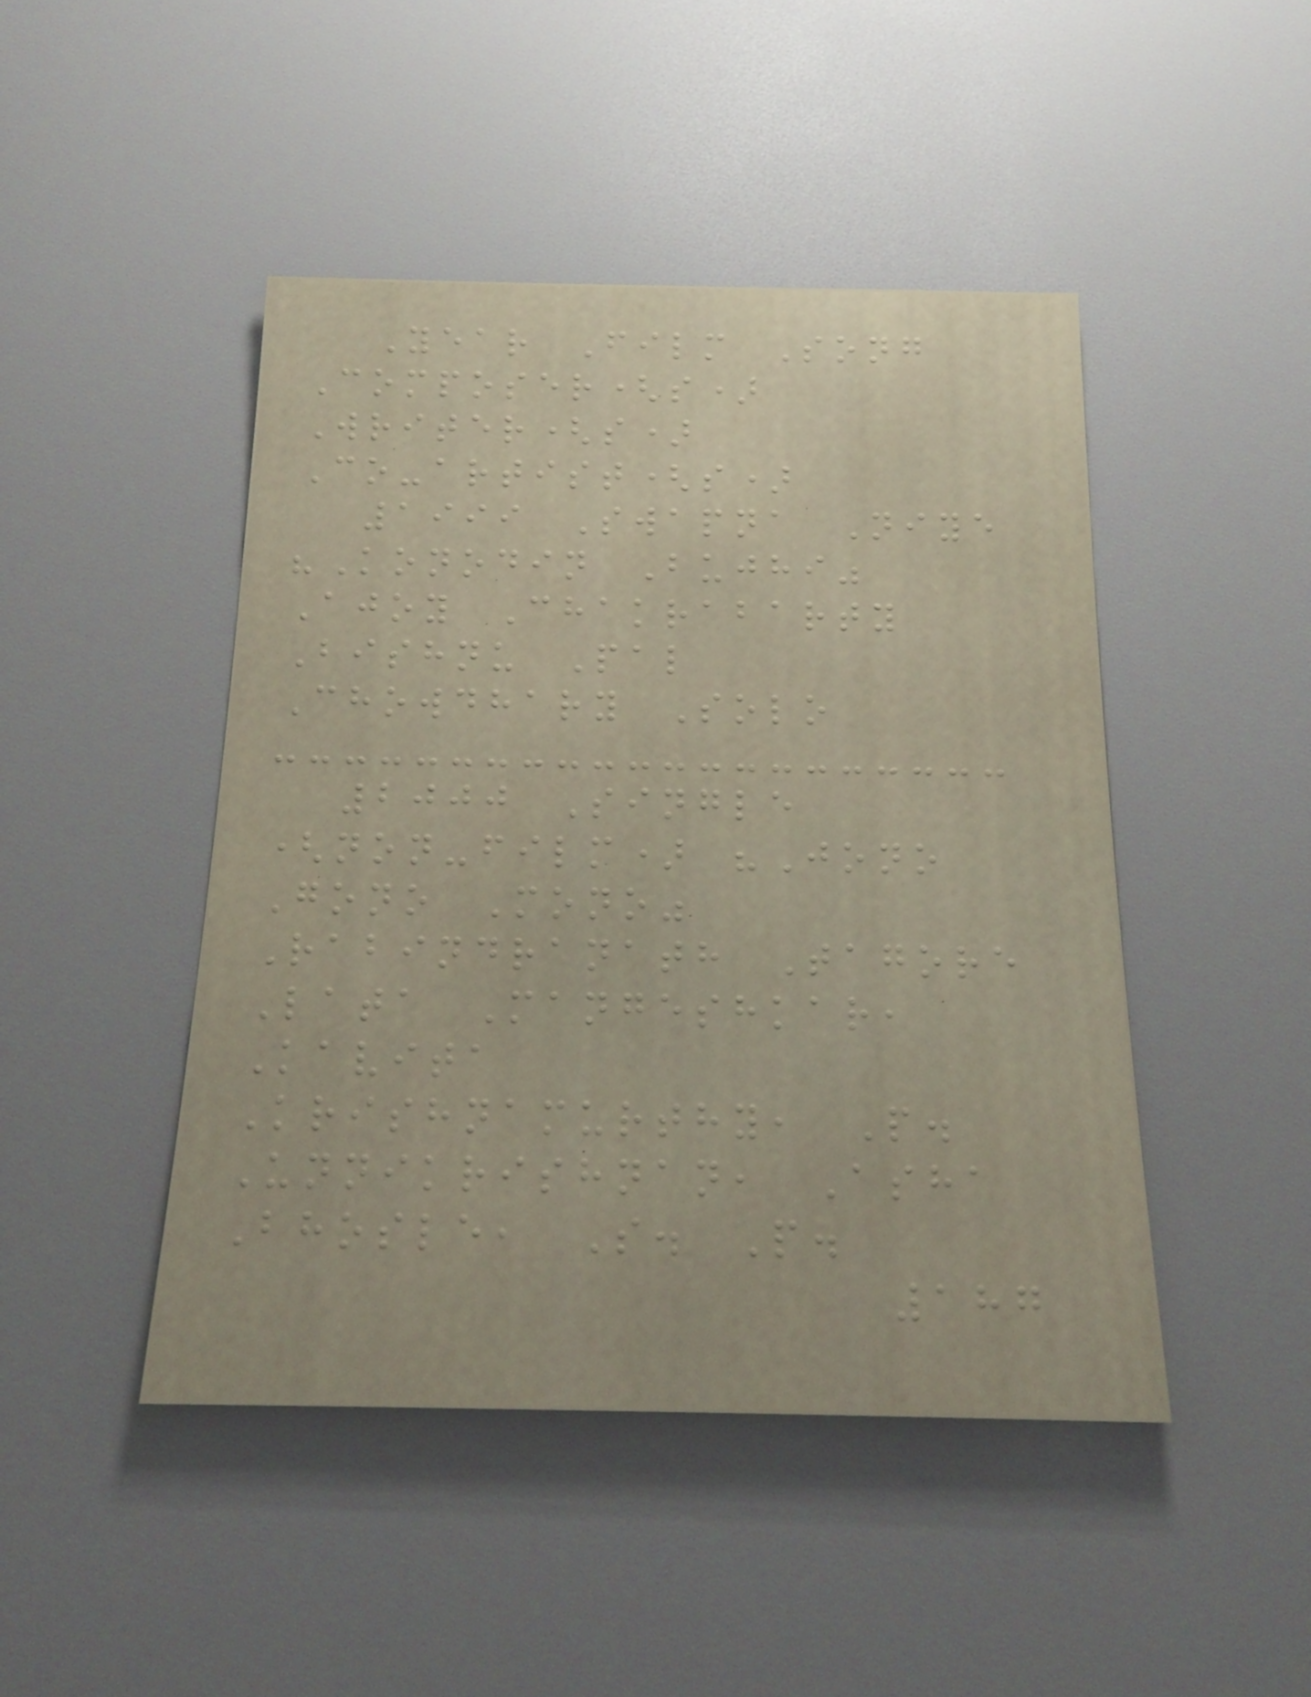Year Film Song
Composer(s)
Writer(s)
Co-artist(s)
1999 Swapna Niye
"Konodin Bujhi"
Ajoy Chakrabarty
Bishnu Pal
Chowdhary Solo
2000 Single
(non-film) "Jono
Gono Mono"
Rabindranath Tagore
Lata Mangeshkar,
Kavita
Krishnamurthy, P.
Unnikrishnan, Asha
Bhosle, S. P.
187
